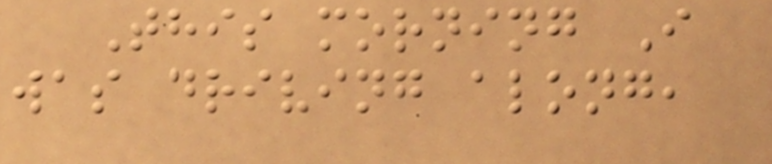This morning I
was driving along,
